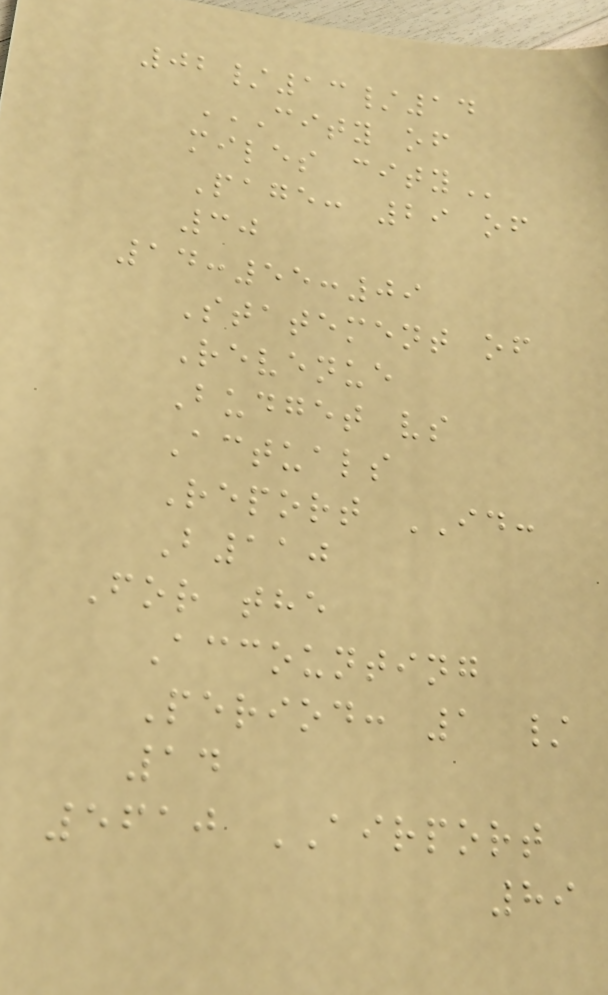02/13/14
CITY OF
MILES CITY
Page: 29 of
30
14:55:09
Statement of
Revenue
Budget vs
Actuals
Report ID:
B110
For the
Accounting
Period: 1 /
14
5610 AIRPORT
89
